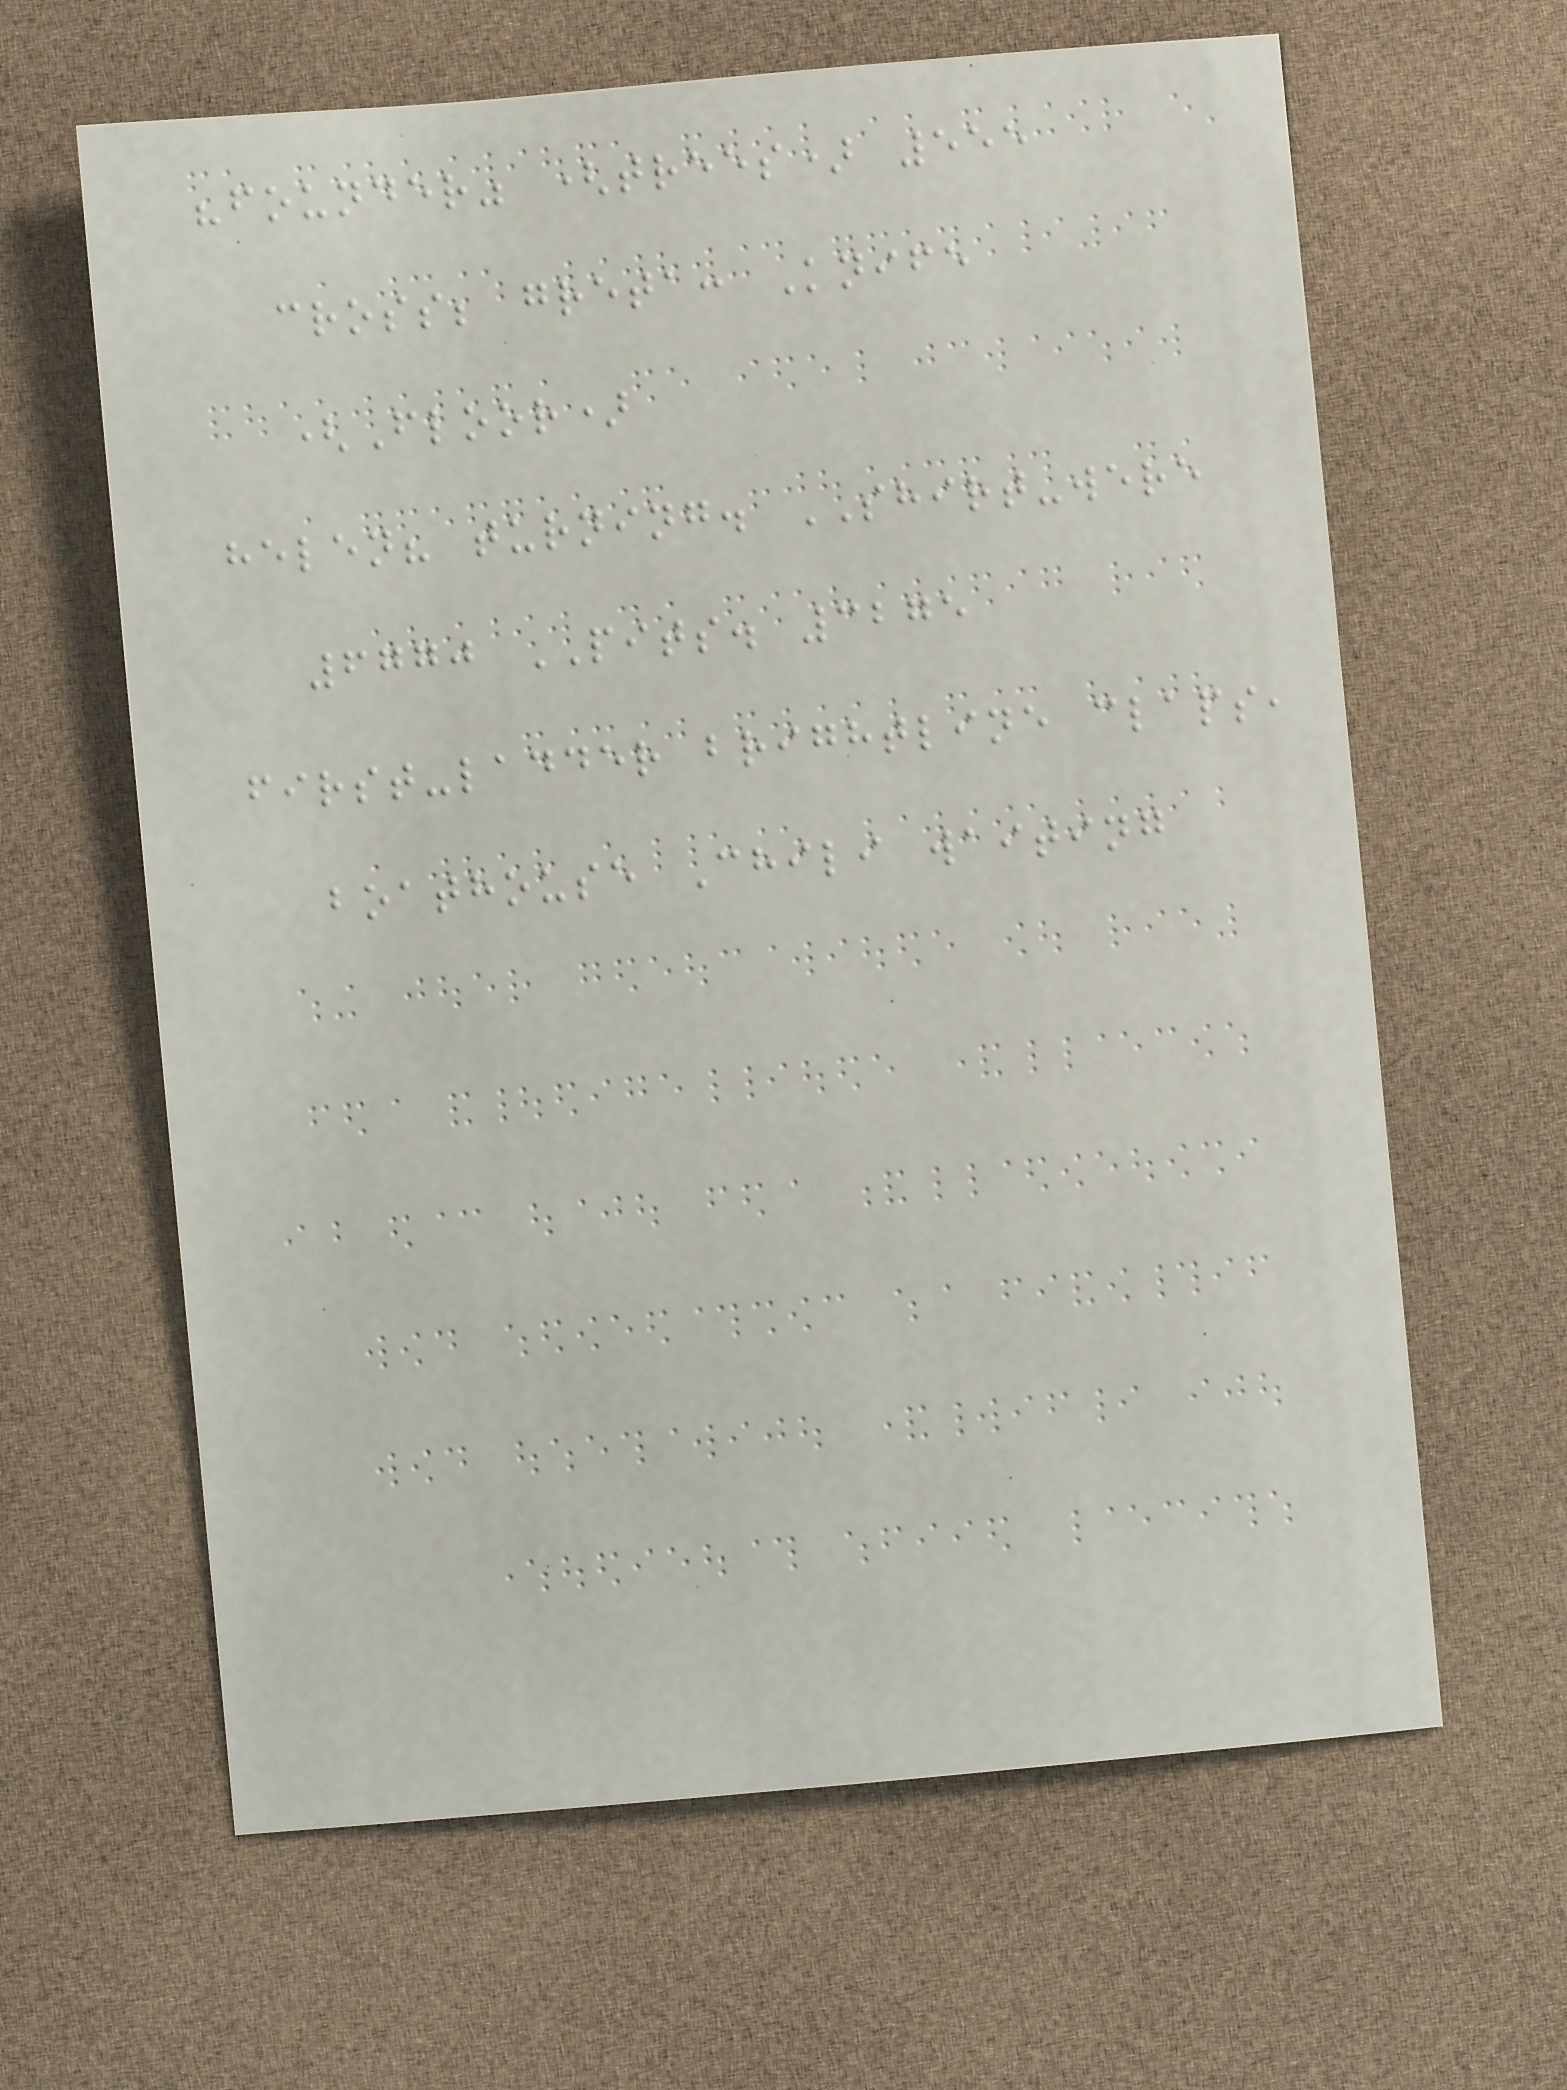"founder" (trees) 555
cross; greta: Knife
(Floor)
helen? turning. SHIRT-were
6770 PITS. 3275
first-ladder brightline claps,
boathouse Chili waiting
